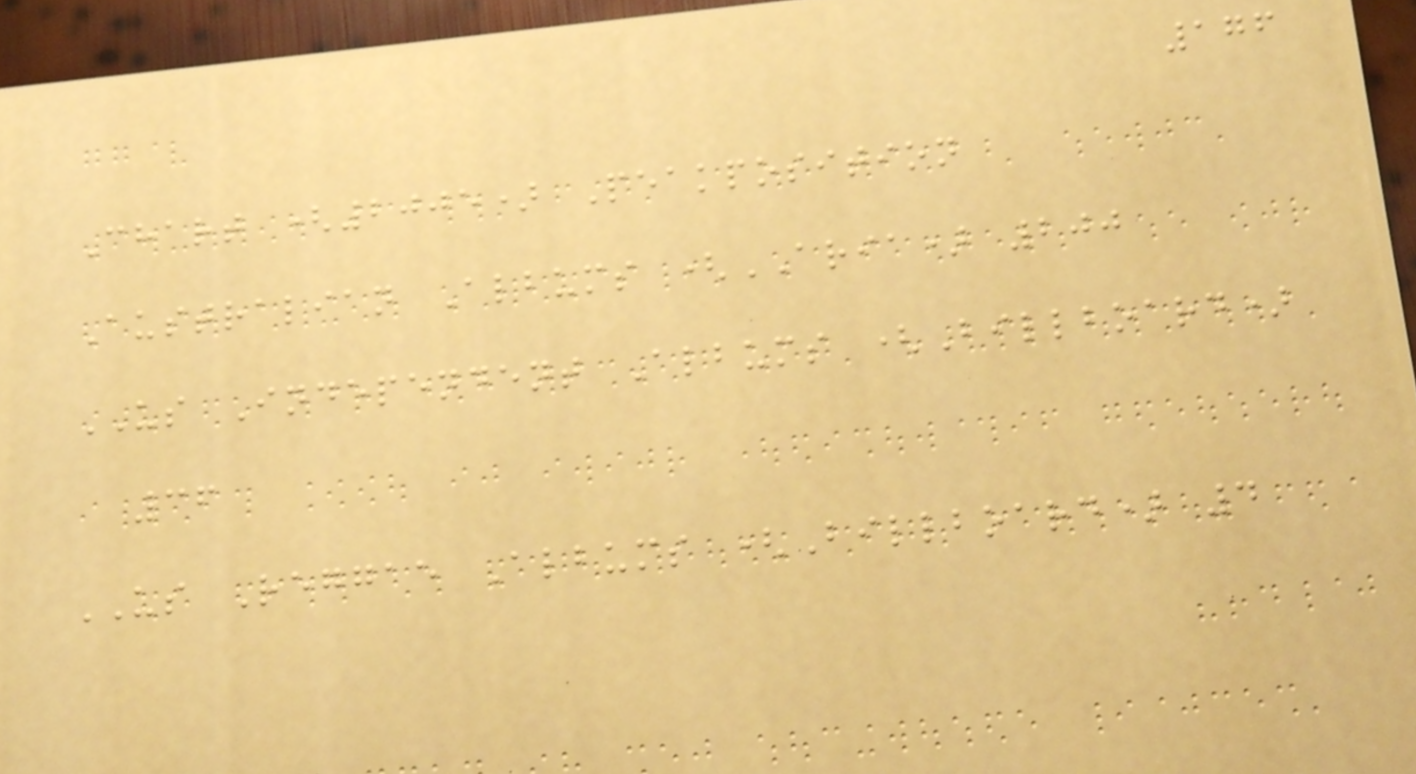176
Chart (2005) Peakposition
Australian Albums (ARIA) 200
US Independent Albums (Billboard)
36
US Reggae Albums (Billboard) 4
